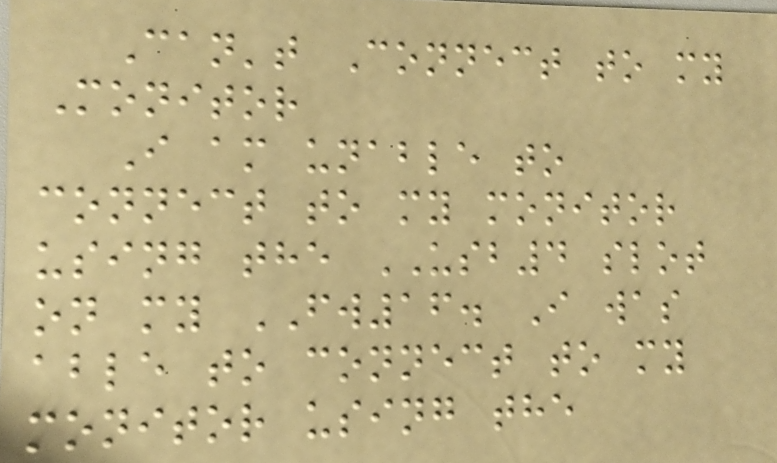Can't Connect to my
Monitor
I am unable to
connect to my monitor
using the USB4 slot
on my FW16. I was
able to connect to my
monitor using the
